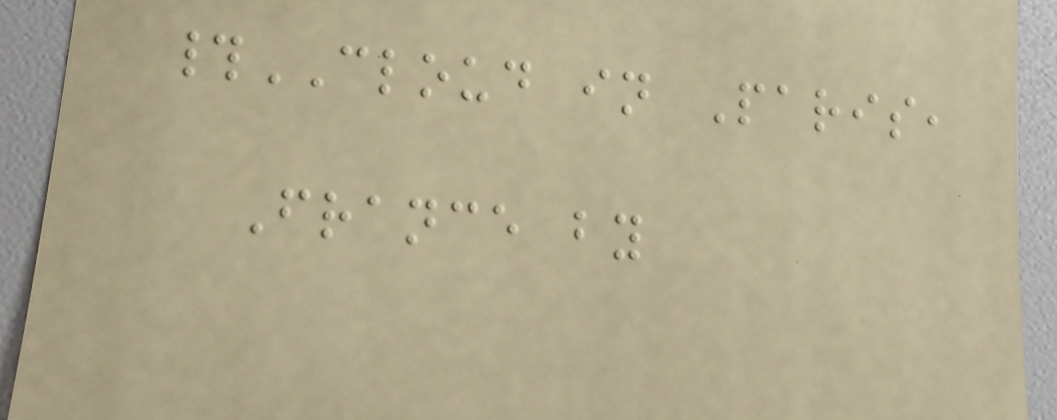#CLOUD in Paris,
France by
